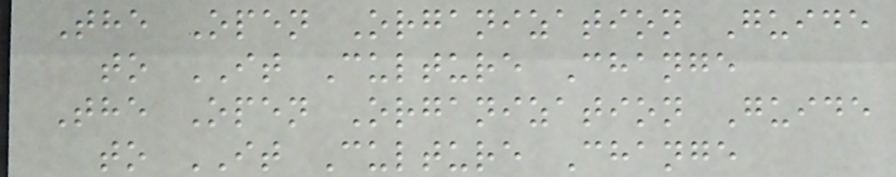The Open Organization Guide
to IT Culture Change
The Open Organization Guide
to IT Culture Change
